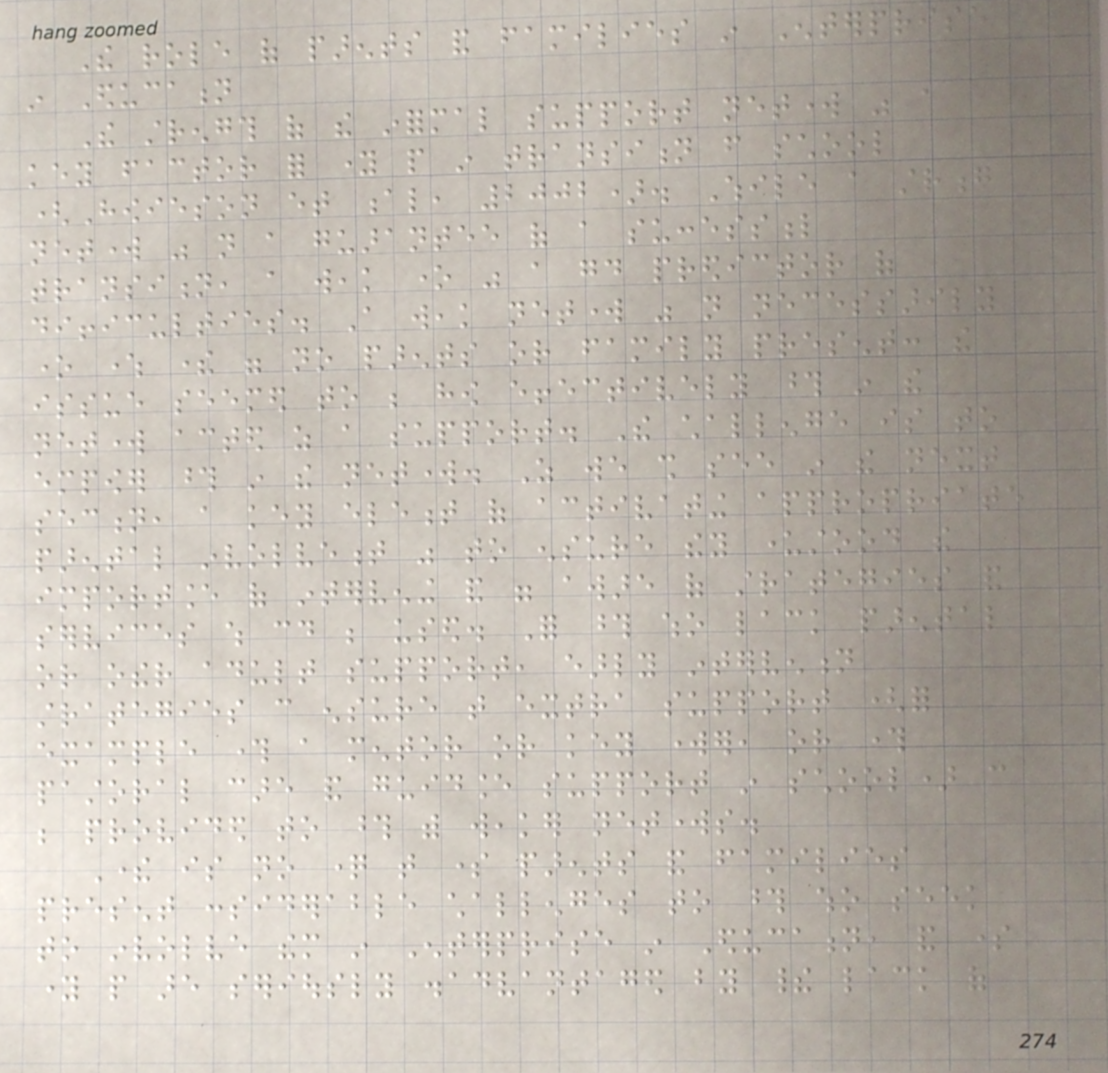The role of parents and families in Enterprise
in Education
The strength of the informal support network was a
key factor for young people in transition from school
(Howieson et al, 2002). While a strong
network was not a guarantee of a successful
transition, a weak one was a good predictor of
difficulties. A weak network was not necessarily
one where there were no parents or family present: the
issue seemed to be how effectively those in the
network acted as a support. The challenge is to
empower those in the network. As we shall see in the next
section, a key element of activating appropriate
parental involvement was to ensure they understood the
importance of intervening and were aware of strategies and
services which could be used. For those who lack parental
or other adult support, early intervention
strategies can ensure that extra support (for
example through a mentor or key worker, or through
pastoral care and guidance support in school) can
be provided to those with weaker networks.
There is no question that some parents and families
present considerable challenges to those who seek
to involve them in Enterprise in Education, and some
young people are seriously disadvantaged by their lack of
